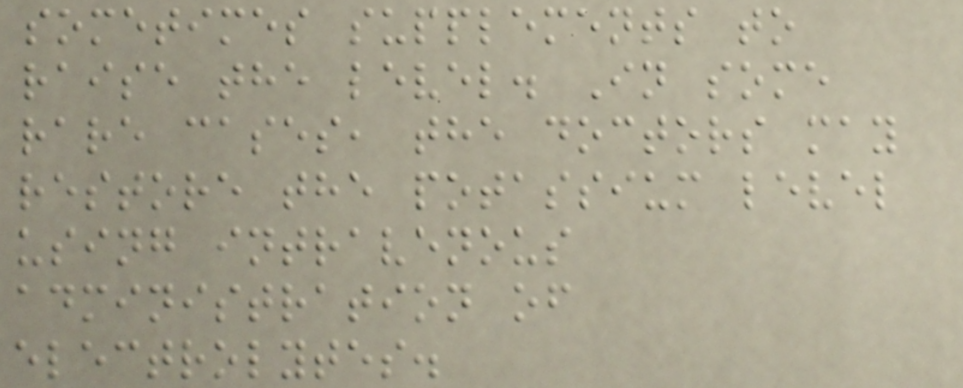sometimes supplements to
raise the level. In some
rare cases, the doctors may
restore the potassium level
using intravenous
administration of
electrolytes.
